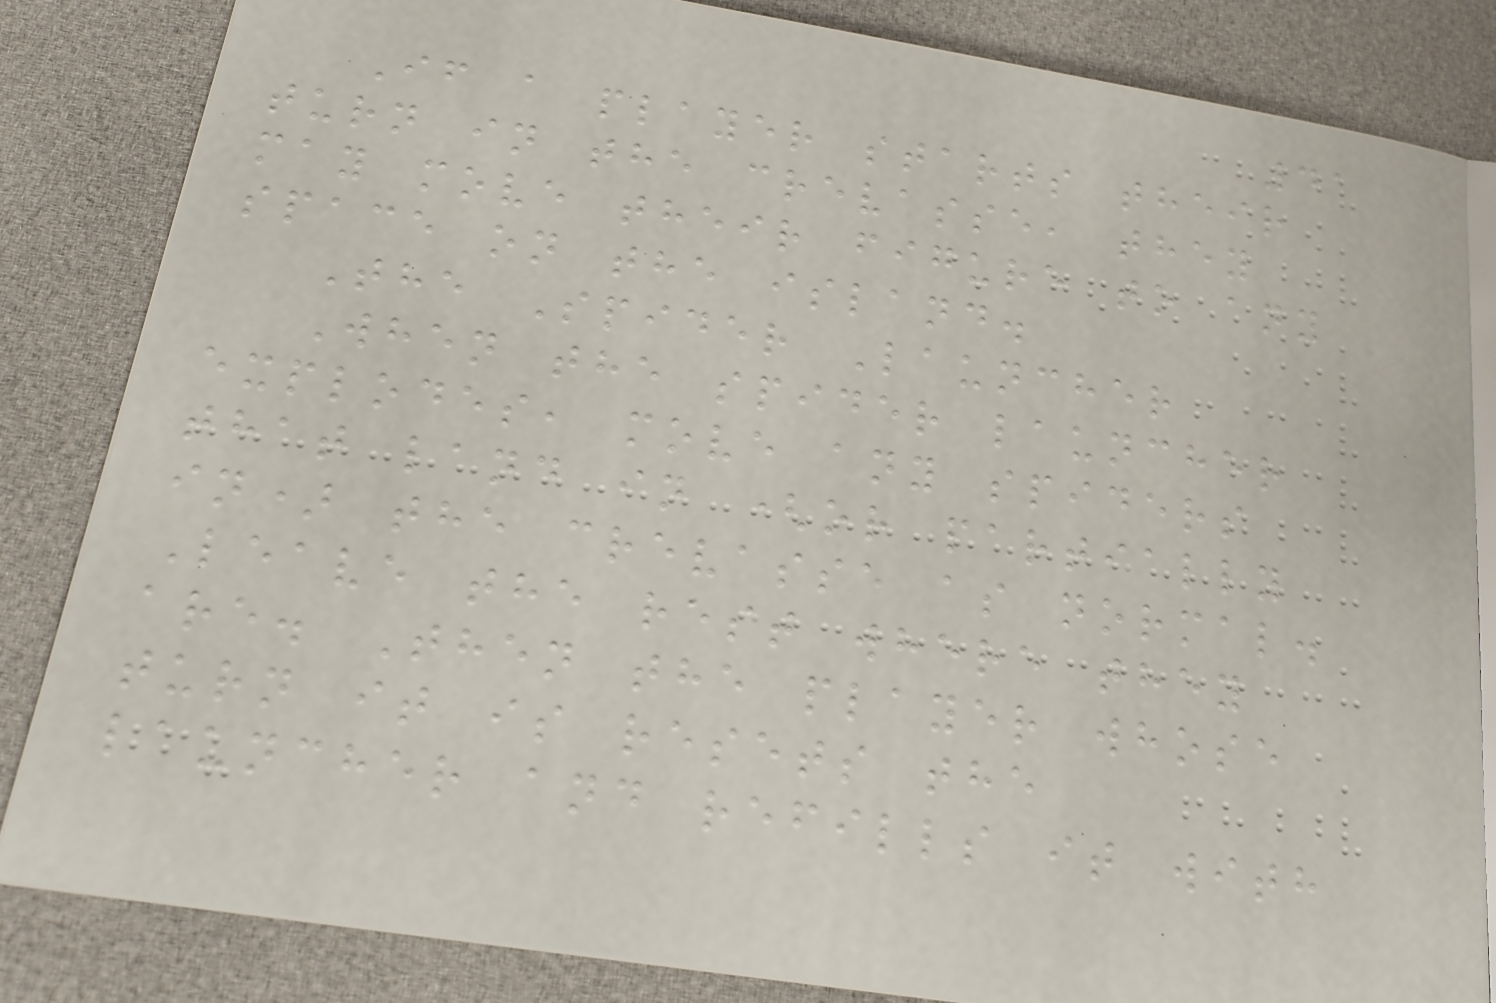41
If a player starts their
turn in the crevasse, they
may move their figure to any
space on the island.
The Spider Launcher
When the spider launcher
explodes, move any spiders
that land in (or partially
in) the crevasse as normal.
Leave the rest where they
are. Then the player whose
turn it is resets the
launcher and refills it with
